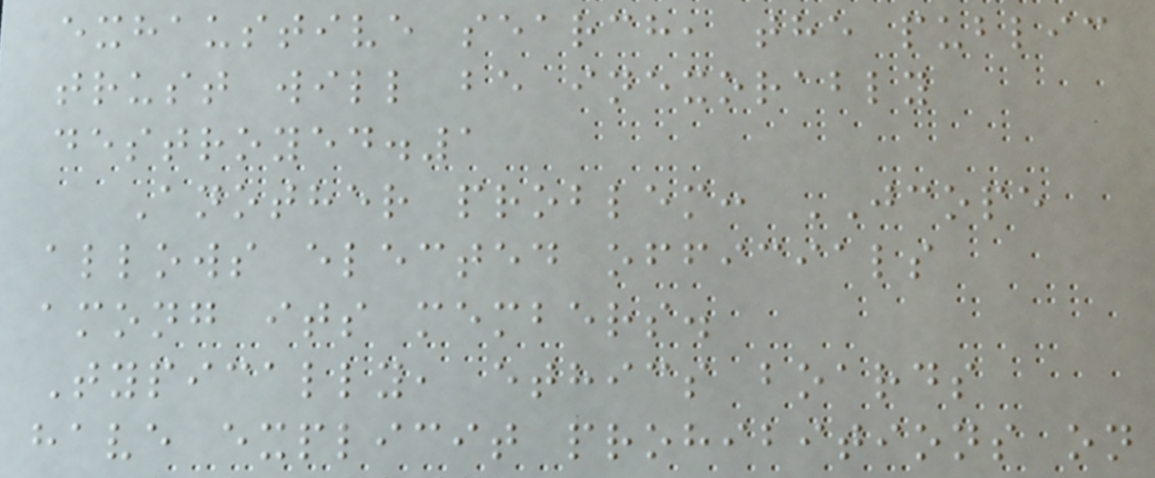exhaustive search, the public
trust will be inexorably
destroyed.1
Another problem: JCOPE
allows elected officials
among its members.
Typically, ethics boards
have explicit prohibitions on
